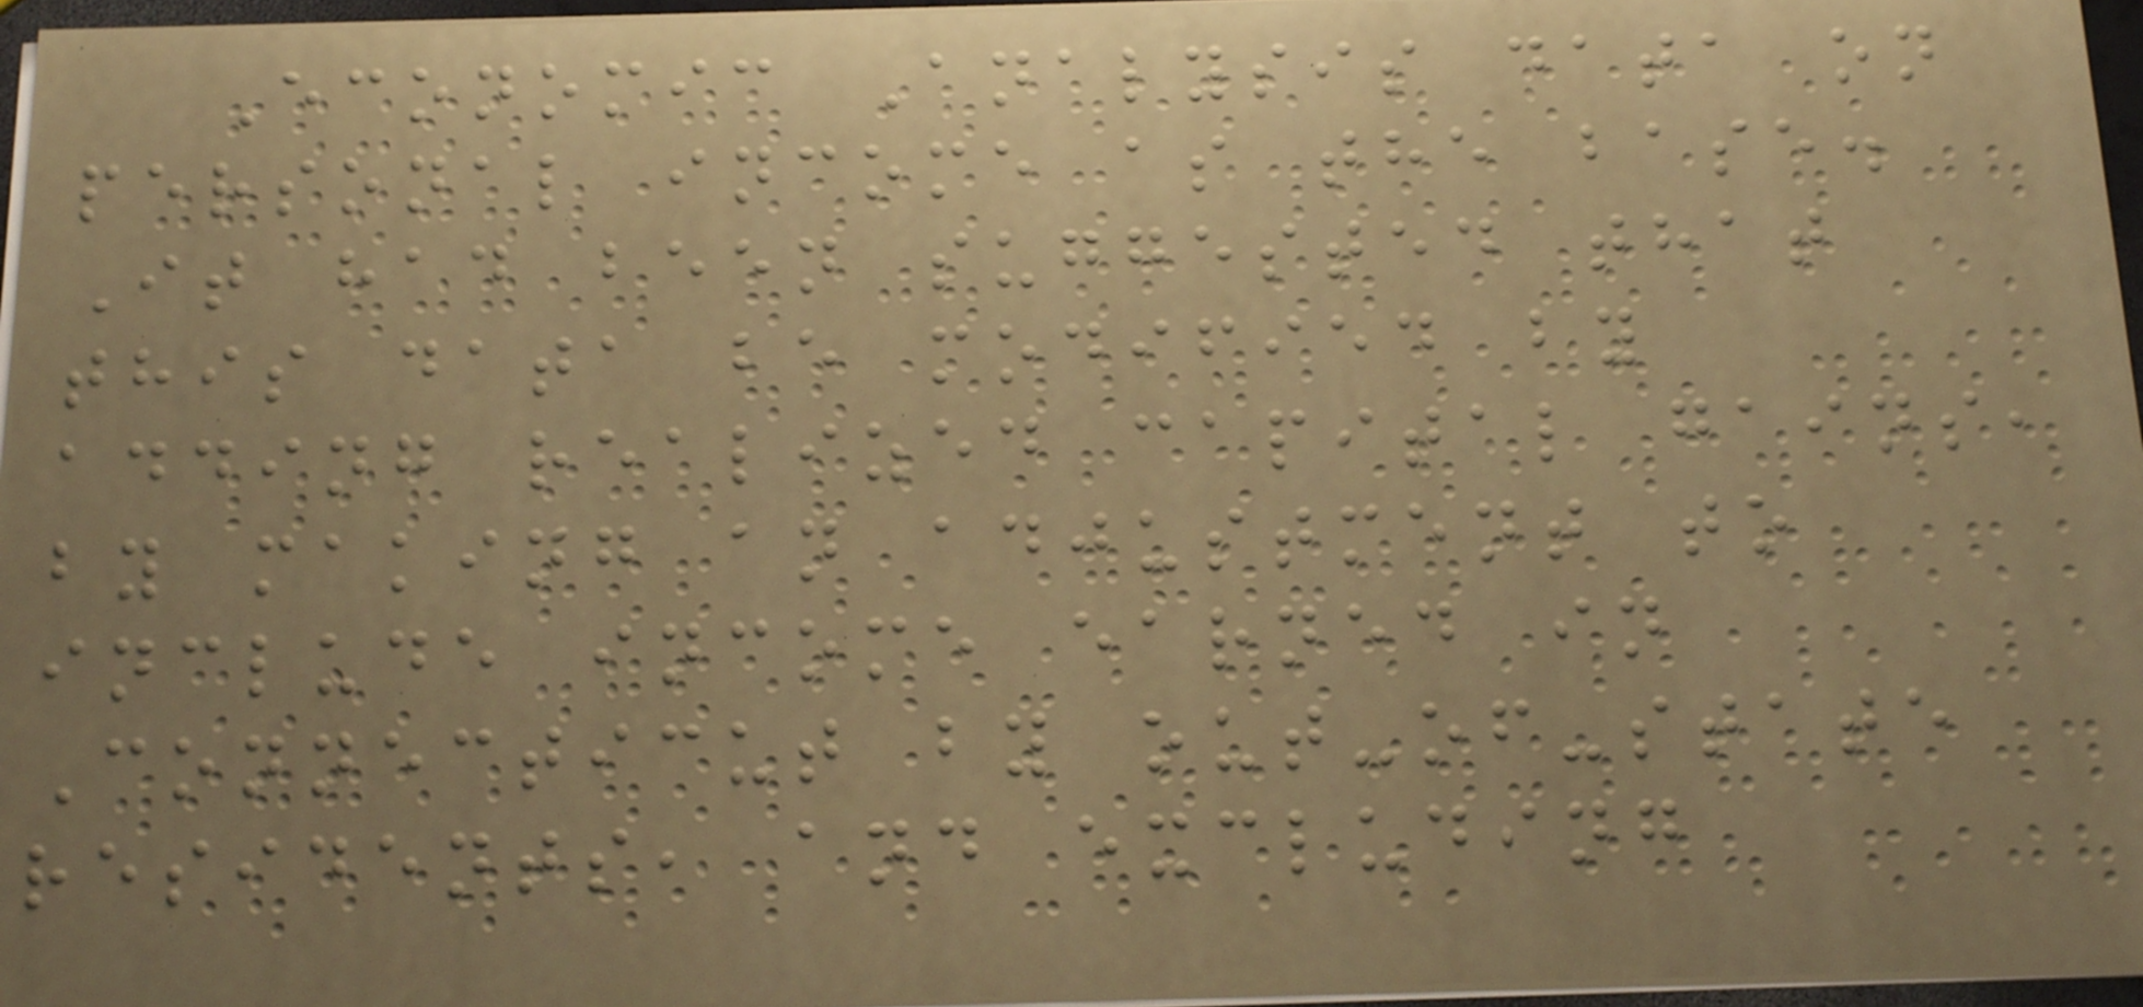Economic Analysis data on
personal income as the base.
It had been suggested that
this data be modified by
adding realized capital gains,
by making an adjustment to
include income earned in
Connecticut by out-of-state
residents, and excluding
